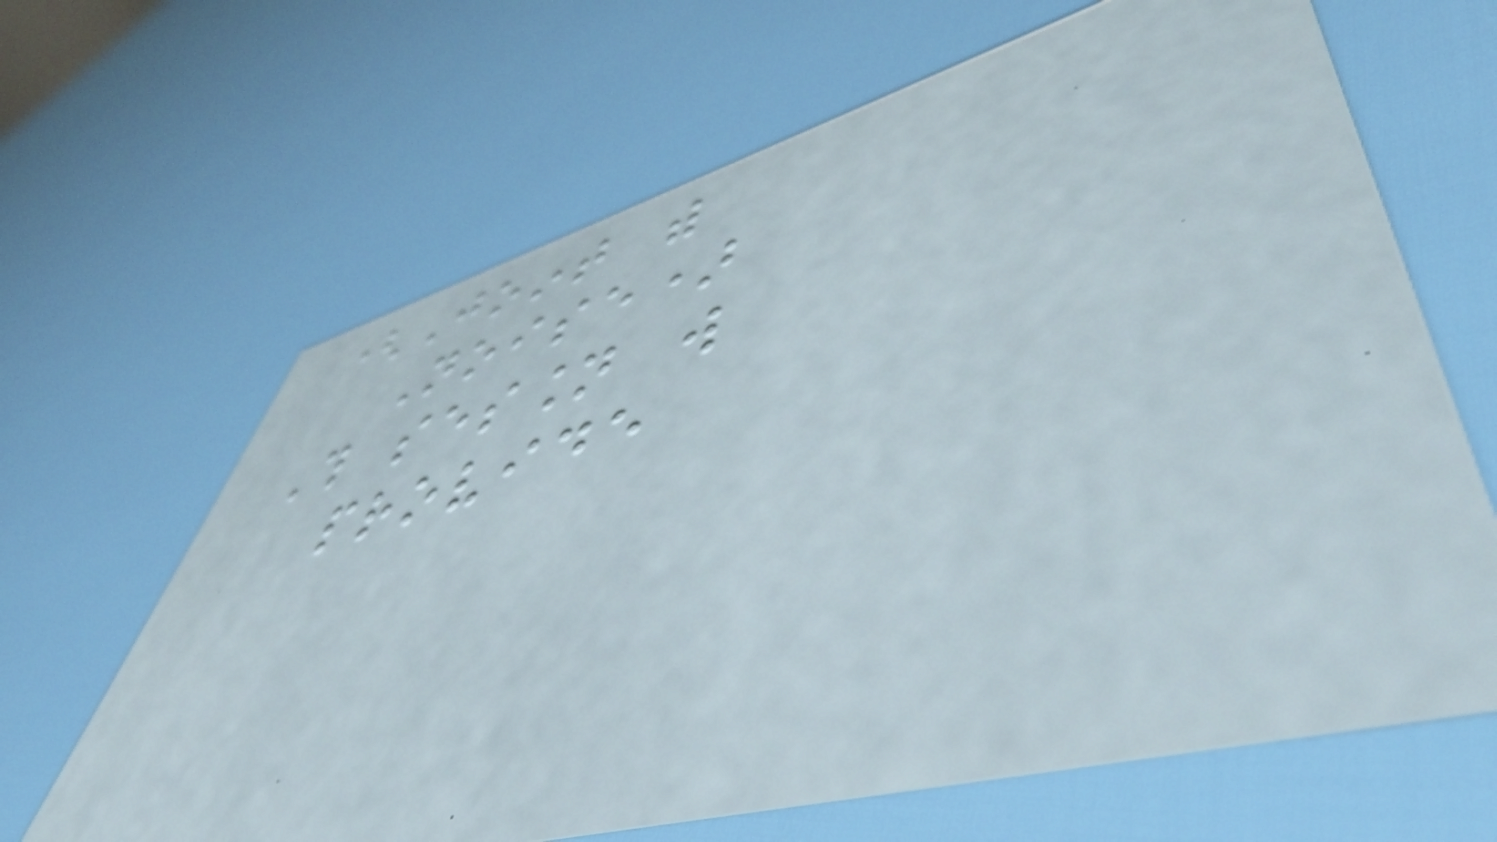(Joint with
Noise)
This session will
provide
